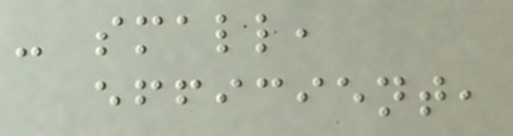- small,
efficient,
